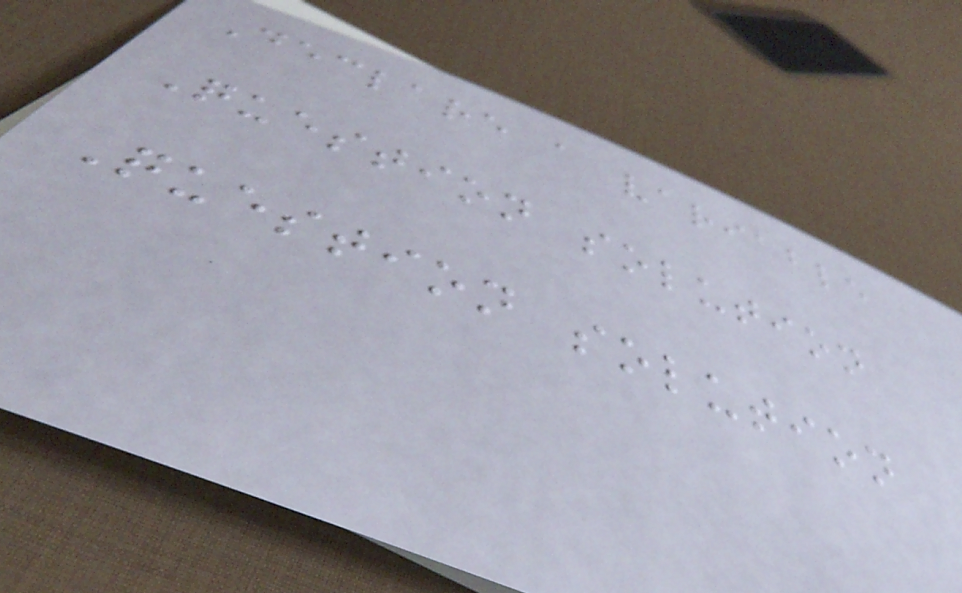Declare a variable
Question solution
Question solution
